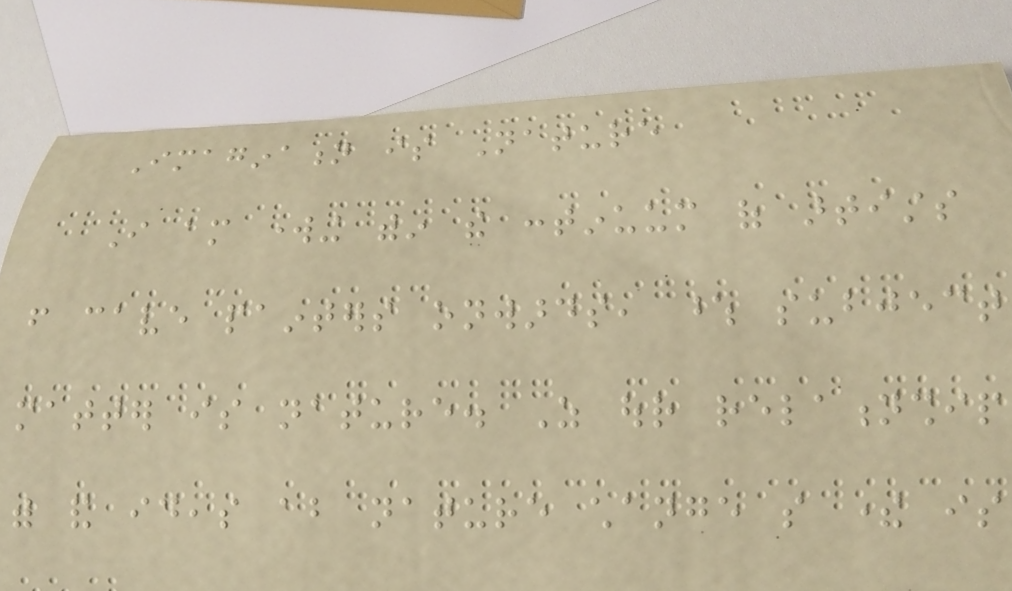Imagination is Nature
I am working within the continuum of artists
from cave painters onwards, whose subject
matter is nature. As our relationship
with and ideas about nature change so there is
